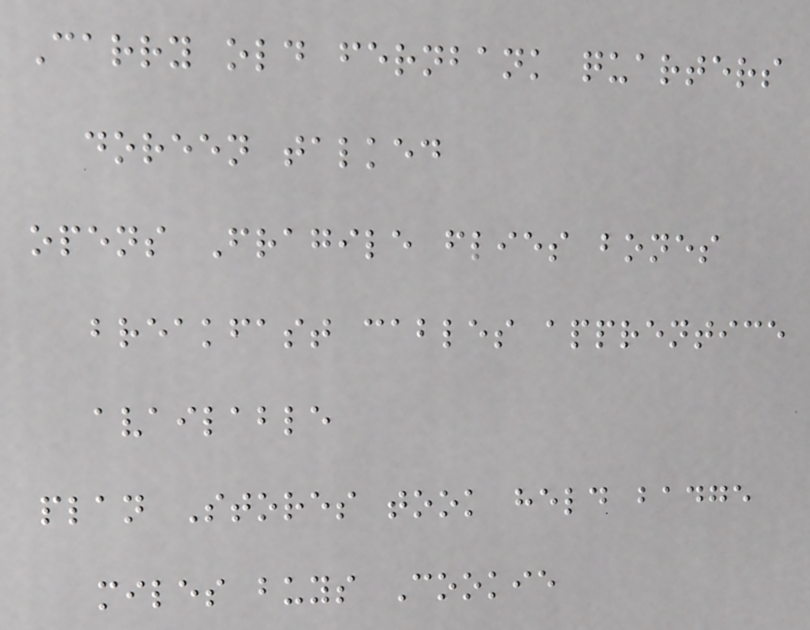Carry old fernbank quarters
doreen talked
opens Fragile flies bones
breakfast cables apprentice
available
plan Stores took held badge
miles buys Cookie
